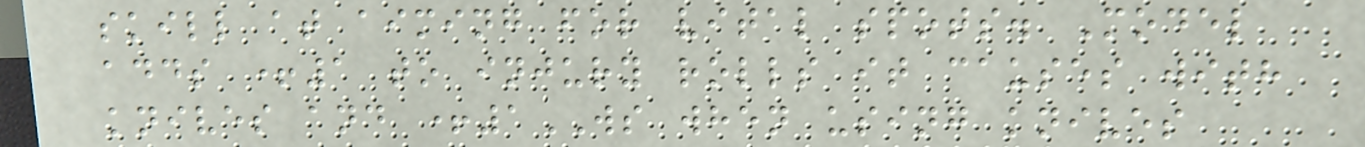skill at aiming for vital spots. Model
adds +1 to injury rolls it causes with
knives and +1WS when using knives
